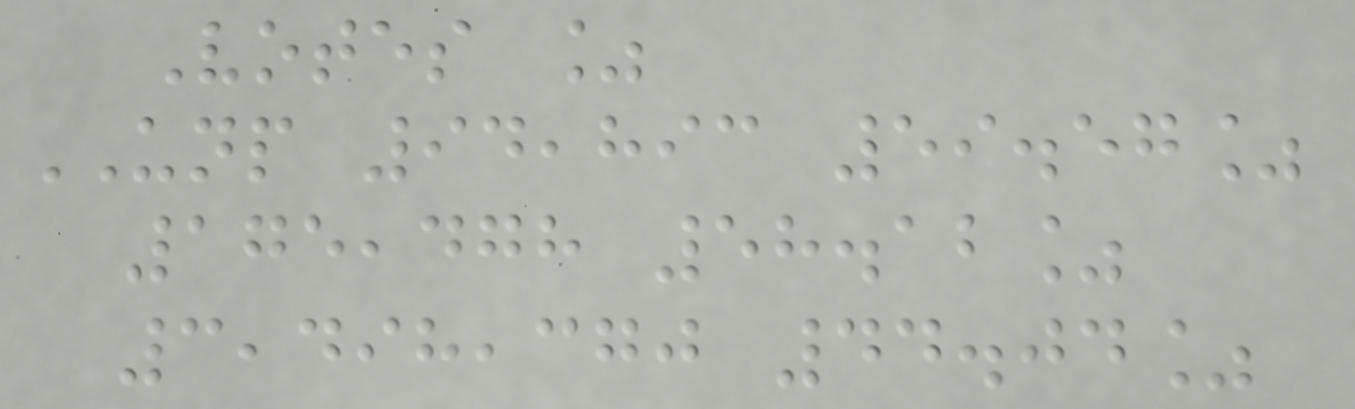Votes %
UNP 94,893 59.57%
175,478 58.12%
3,498,370 44.04%
